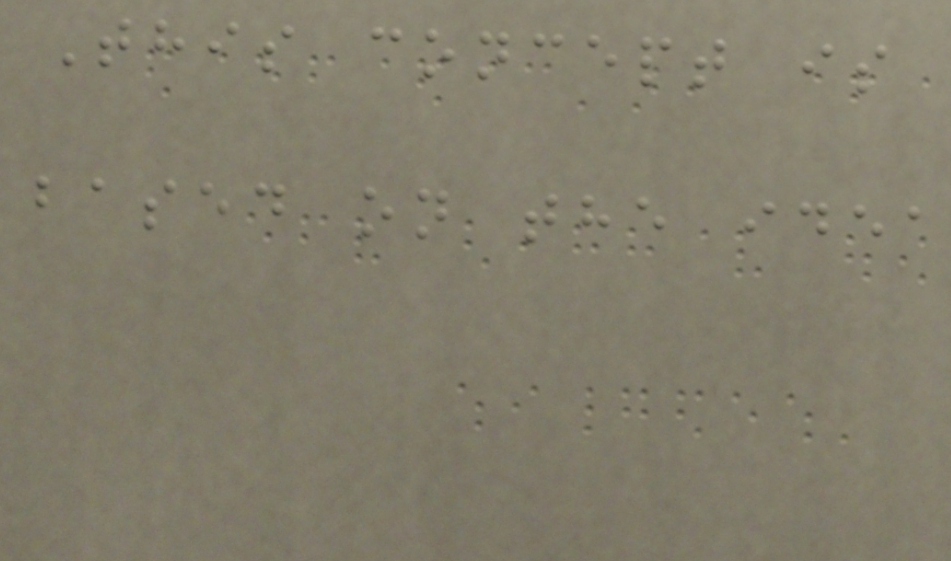This concept is
based on the idea
